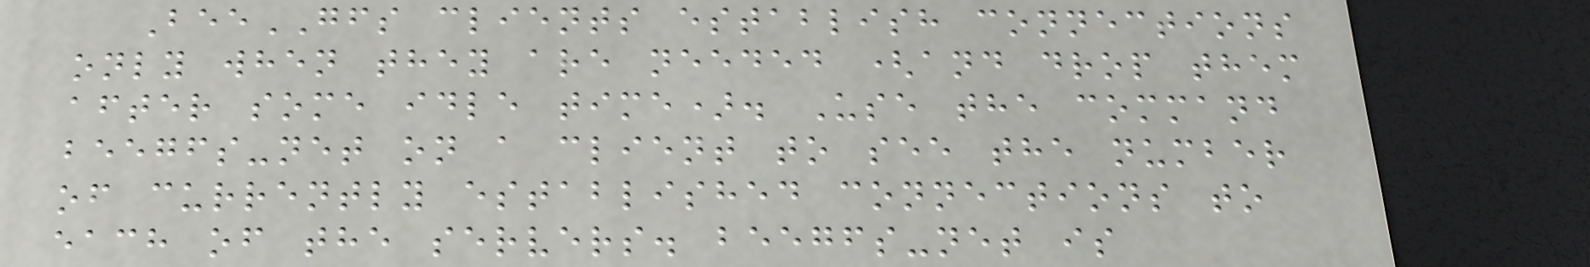BeeGFS clients establish connections
only when they are needed (and drop them
after some idle time). Use the command
beegfs-net on a client to see the number
of currently established connections to
each of the servers. beegfs-net is
